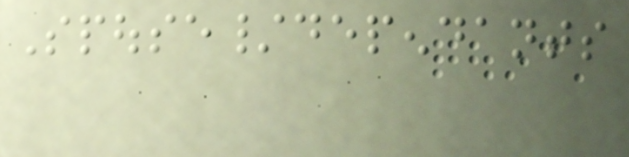Spouse/dependants
